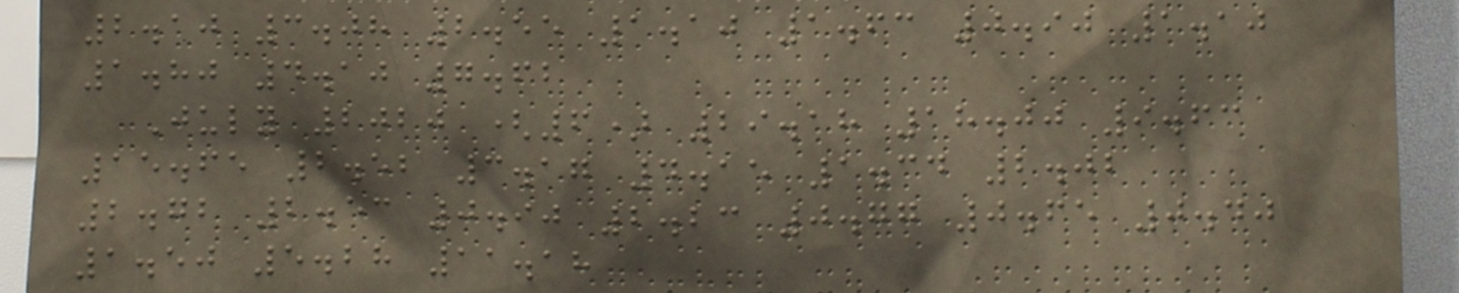2.10 3.08 2.55 1.10 1.63 0.90 1.10
1.80 4.10 7.62
July 2020 (6) 29.18 18.00 9.63
15.65 2.52 3.17 4.15 1.34 2.02
2.72 2.53 0.90 2.23 0.77 0.65 0.40
1.50 5.28 11.18
